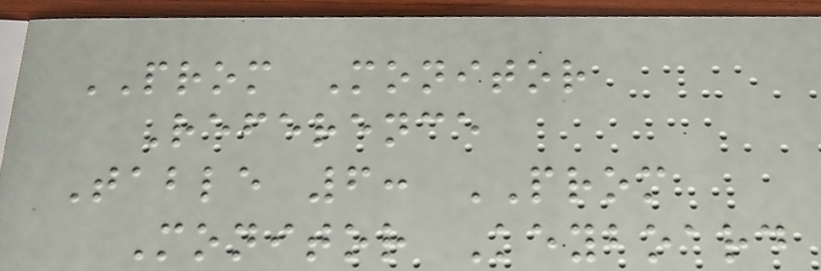PROM Monitor
Reference
Table 6: PROM
Monitor Keyboard
